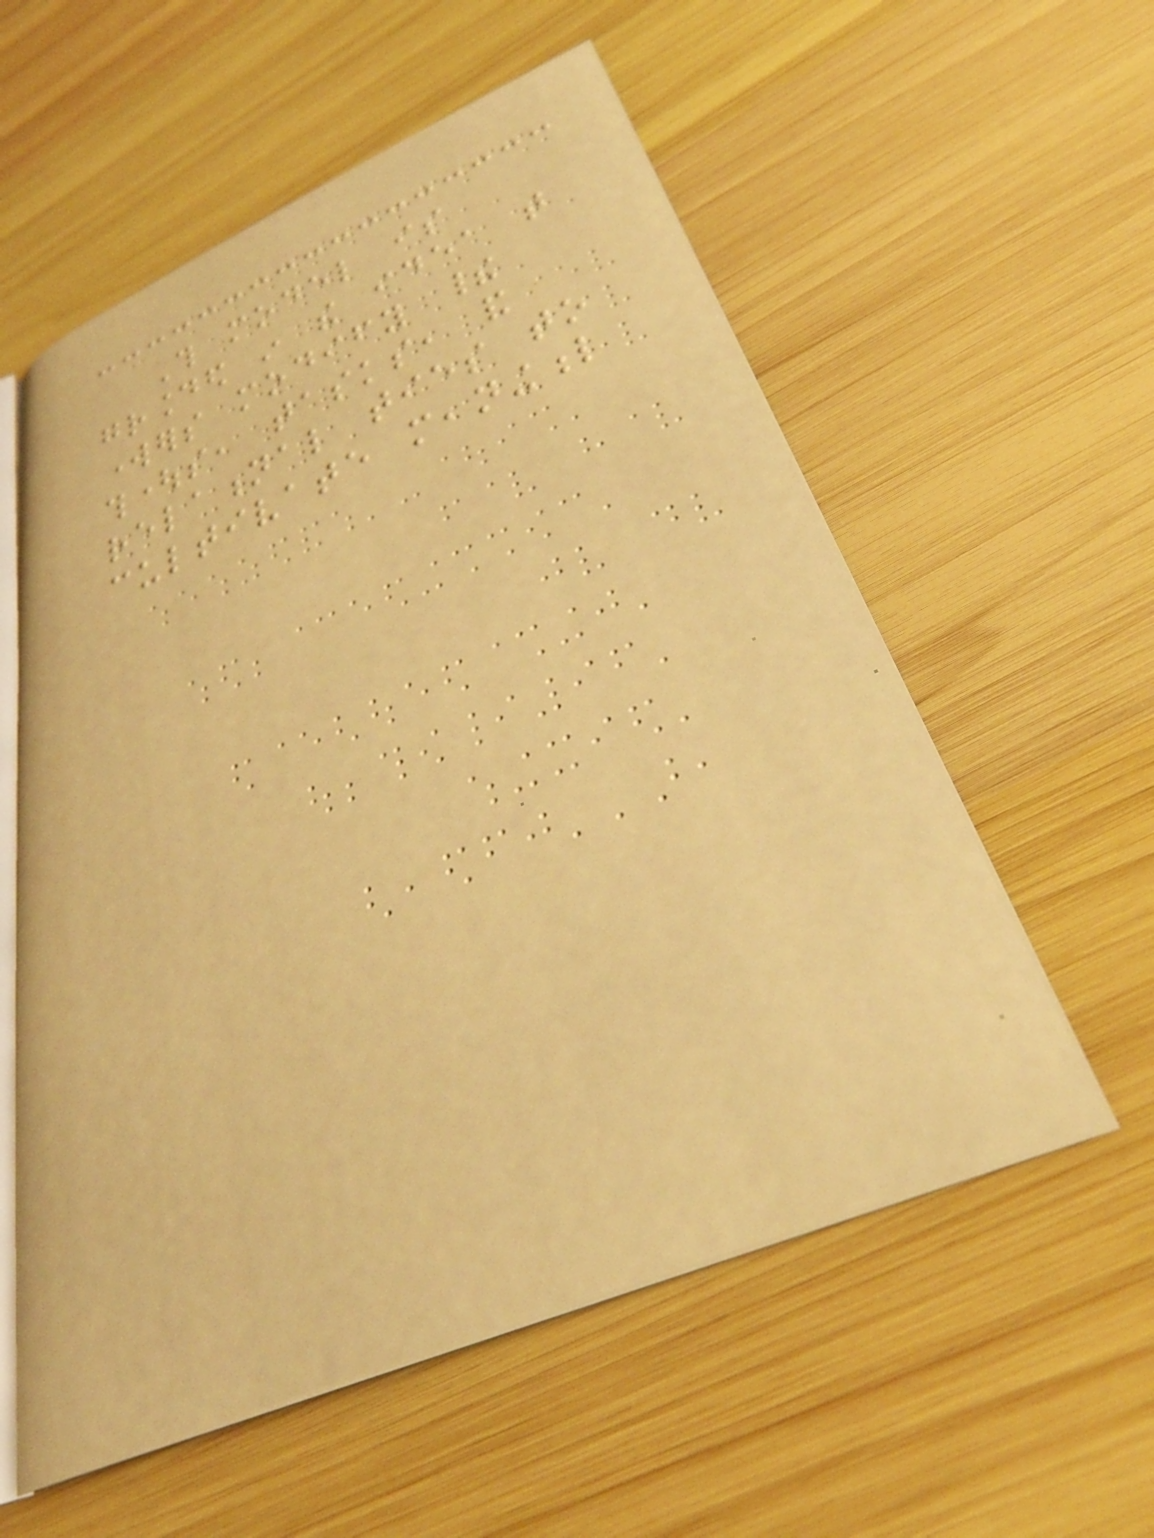This model is
grounded in the idea that
workers modify their
thoughts, tasks, and
relational ties to
cultivate meaningful
